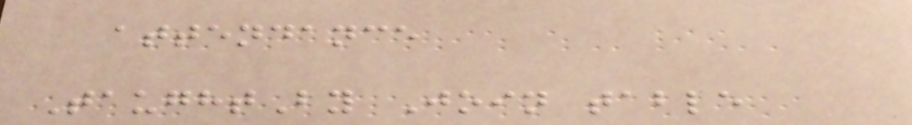attendance
TaughtBy Join table
